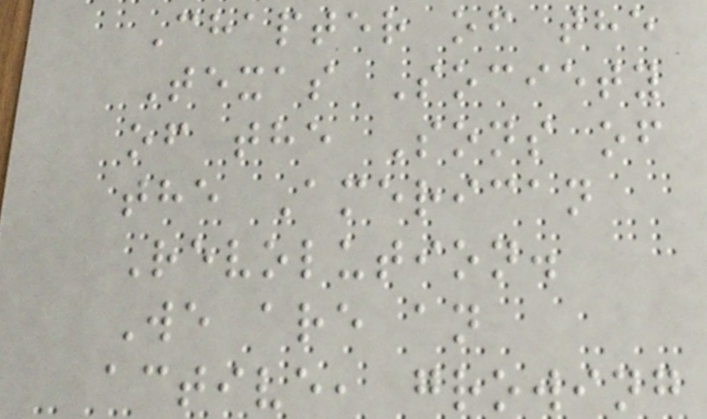Chapter of the
Texas Society
of the Sons of
the American
Revolution.
We are an
active, growing
